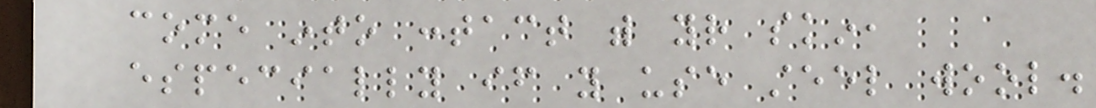come into contact with your skin,
especially if you use steel wool.
